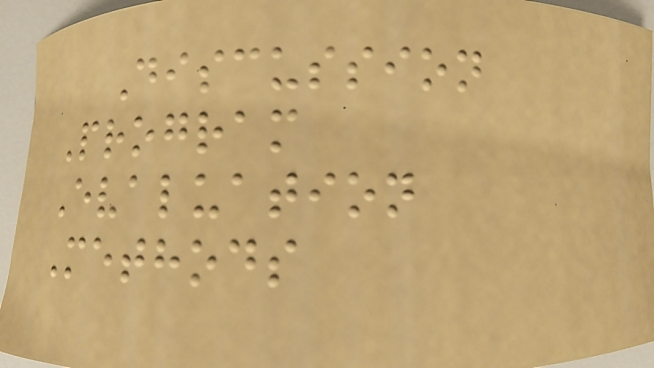Discussion
Program
Evaluation
Methods
